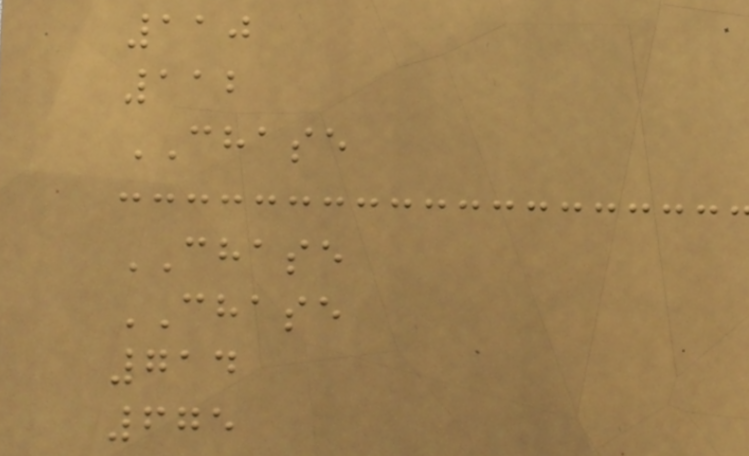110
112
CHASE
CHASE
CHASE
714
675
